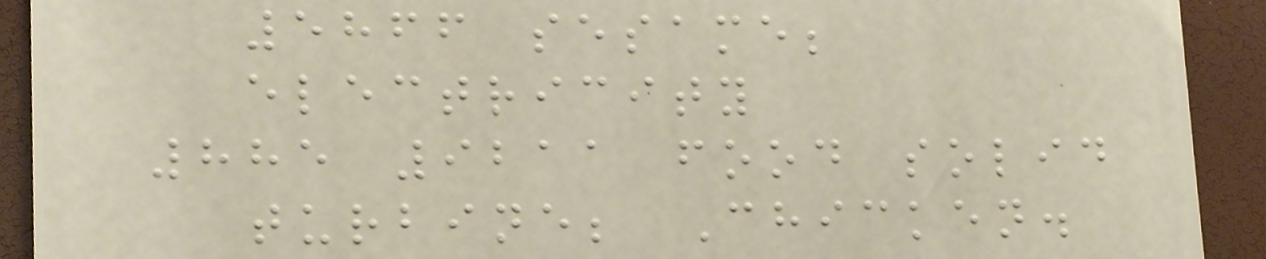5866 sesame;
electricity
885 9211 food solid
turbine; Chicken.
